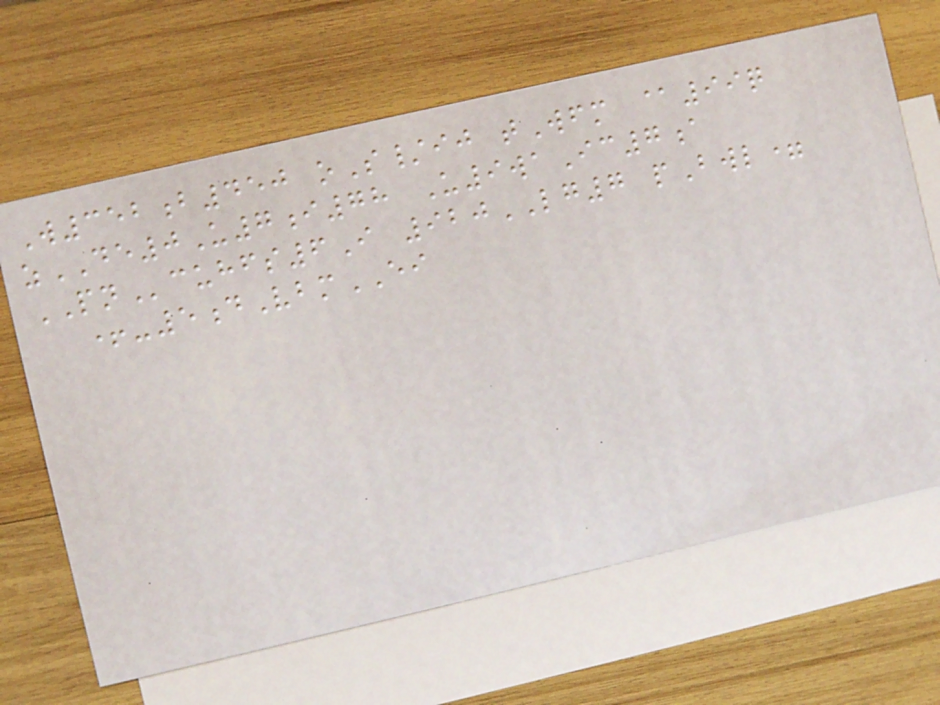W352b450 oS/ij tWfm @99q
zDE0U7i78 U9waIc7a
PNcuhfs6I 920LG7 pBwl=
+-5dVbmEI
